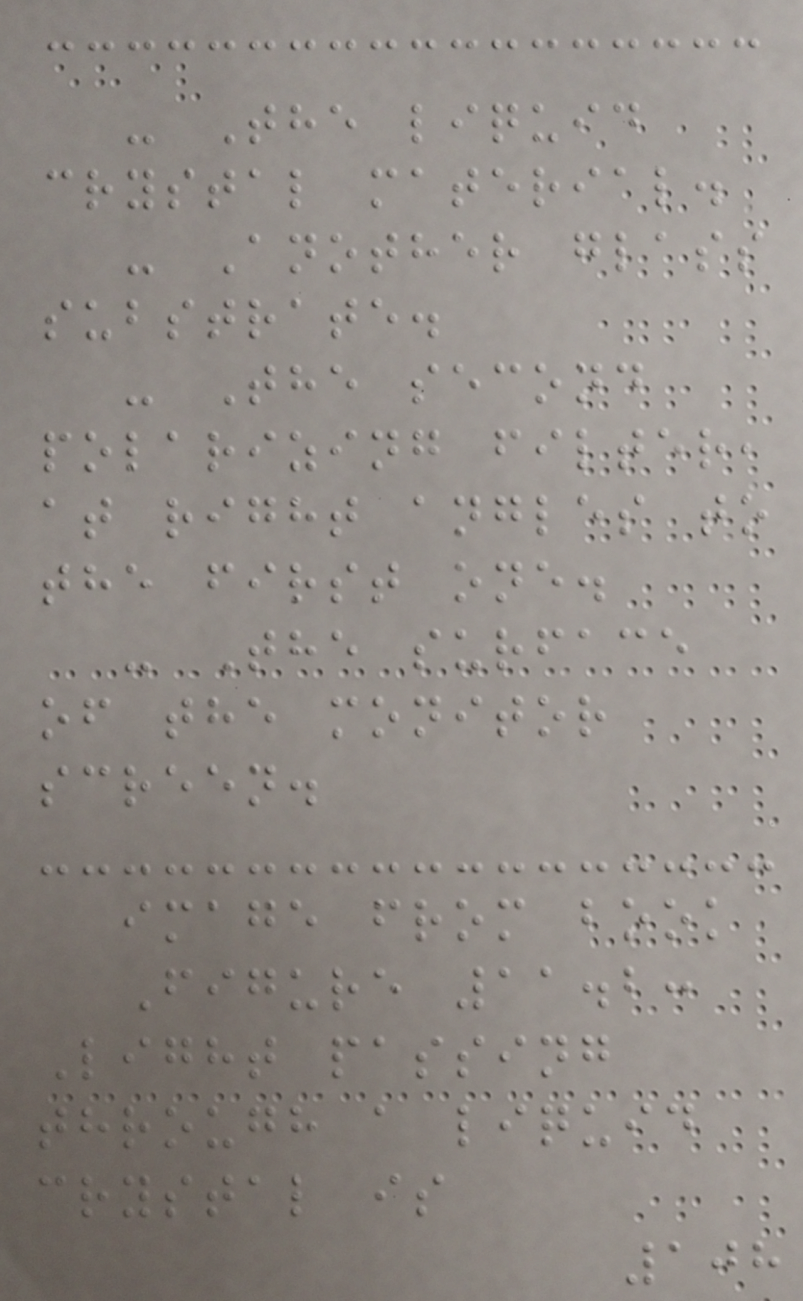- The liquid
crystal material.
- Another glass
substrate.
- The second
polarizing filter,
at right angles to
the first one.
- The surface
of the monitor
screen.
image from book
Figure 11.2:
Light passing
through a liquid
crystal is
108
